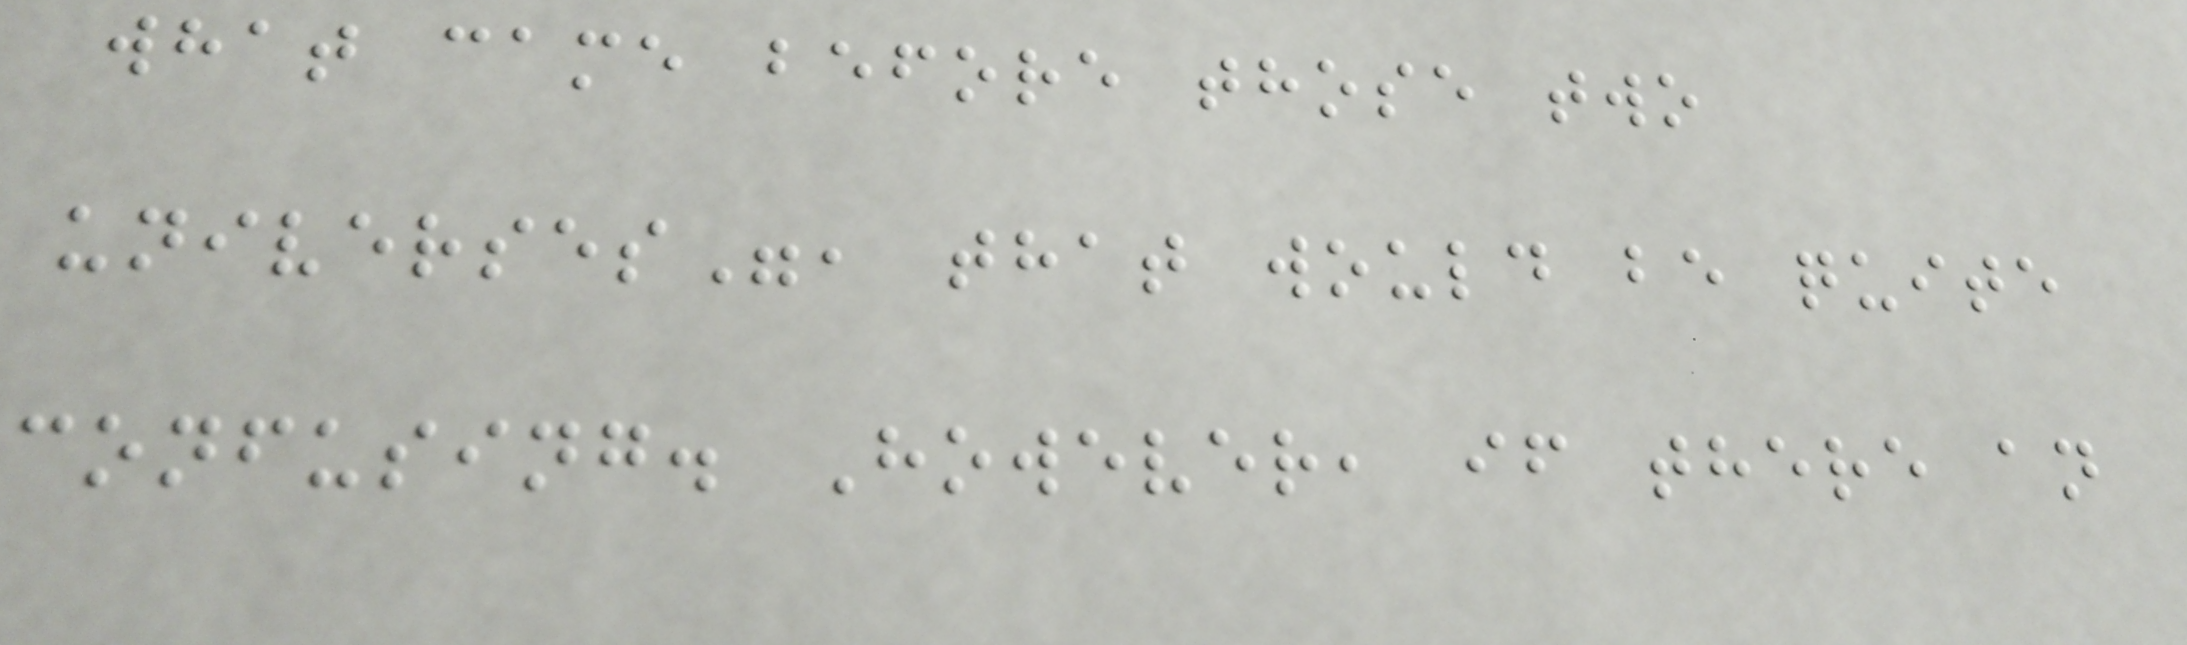what came before those two
universes", that would be quite
confusing. However, if there an
